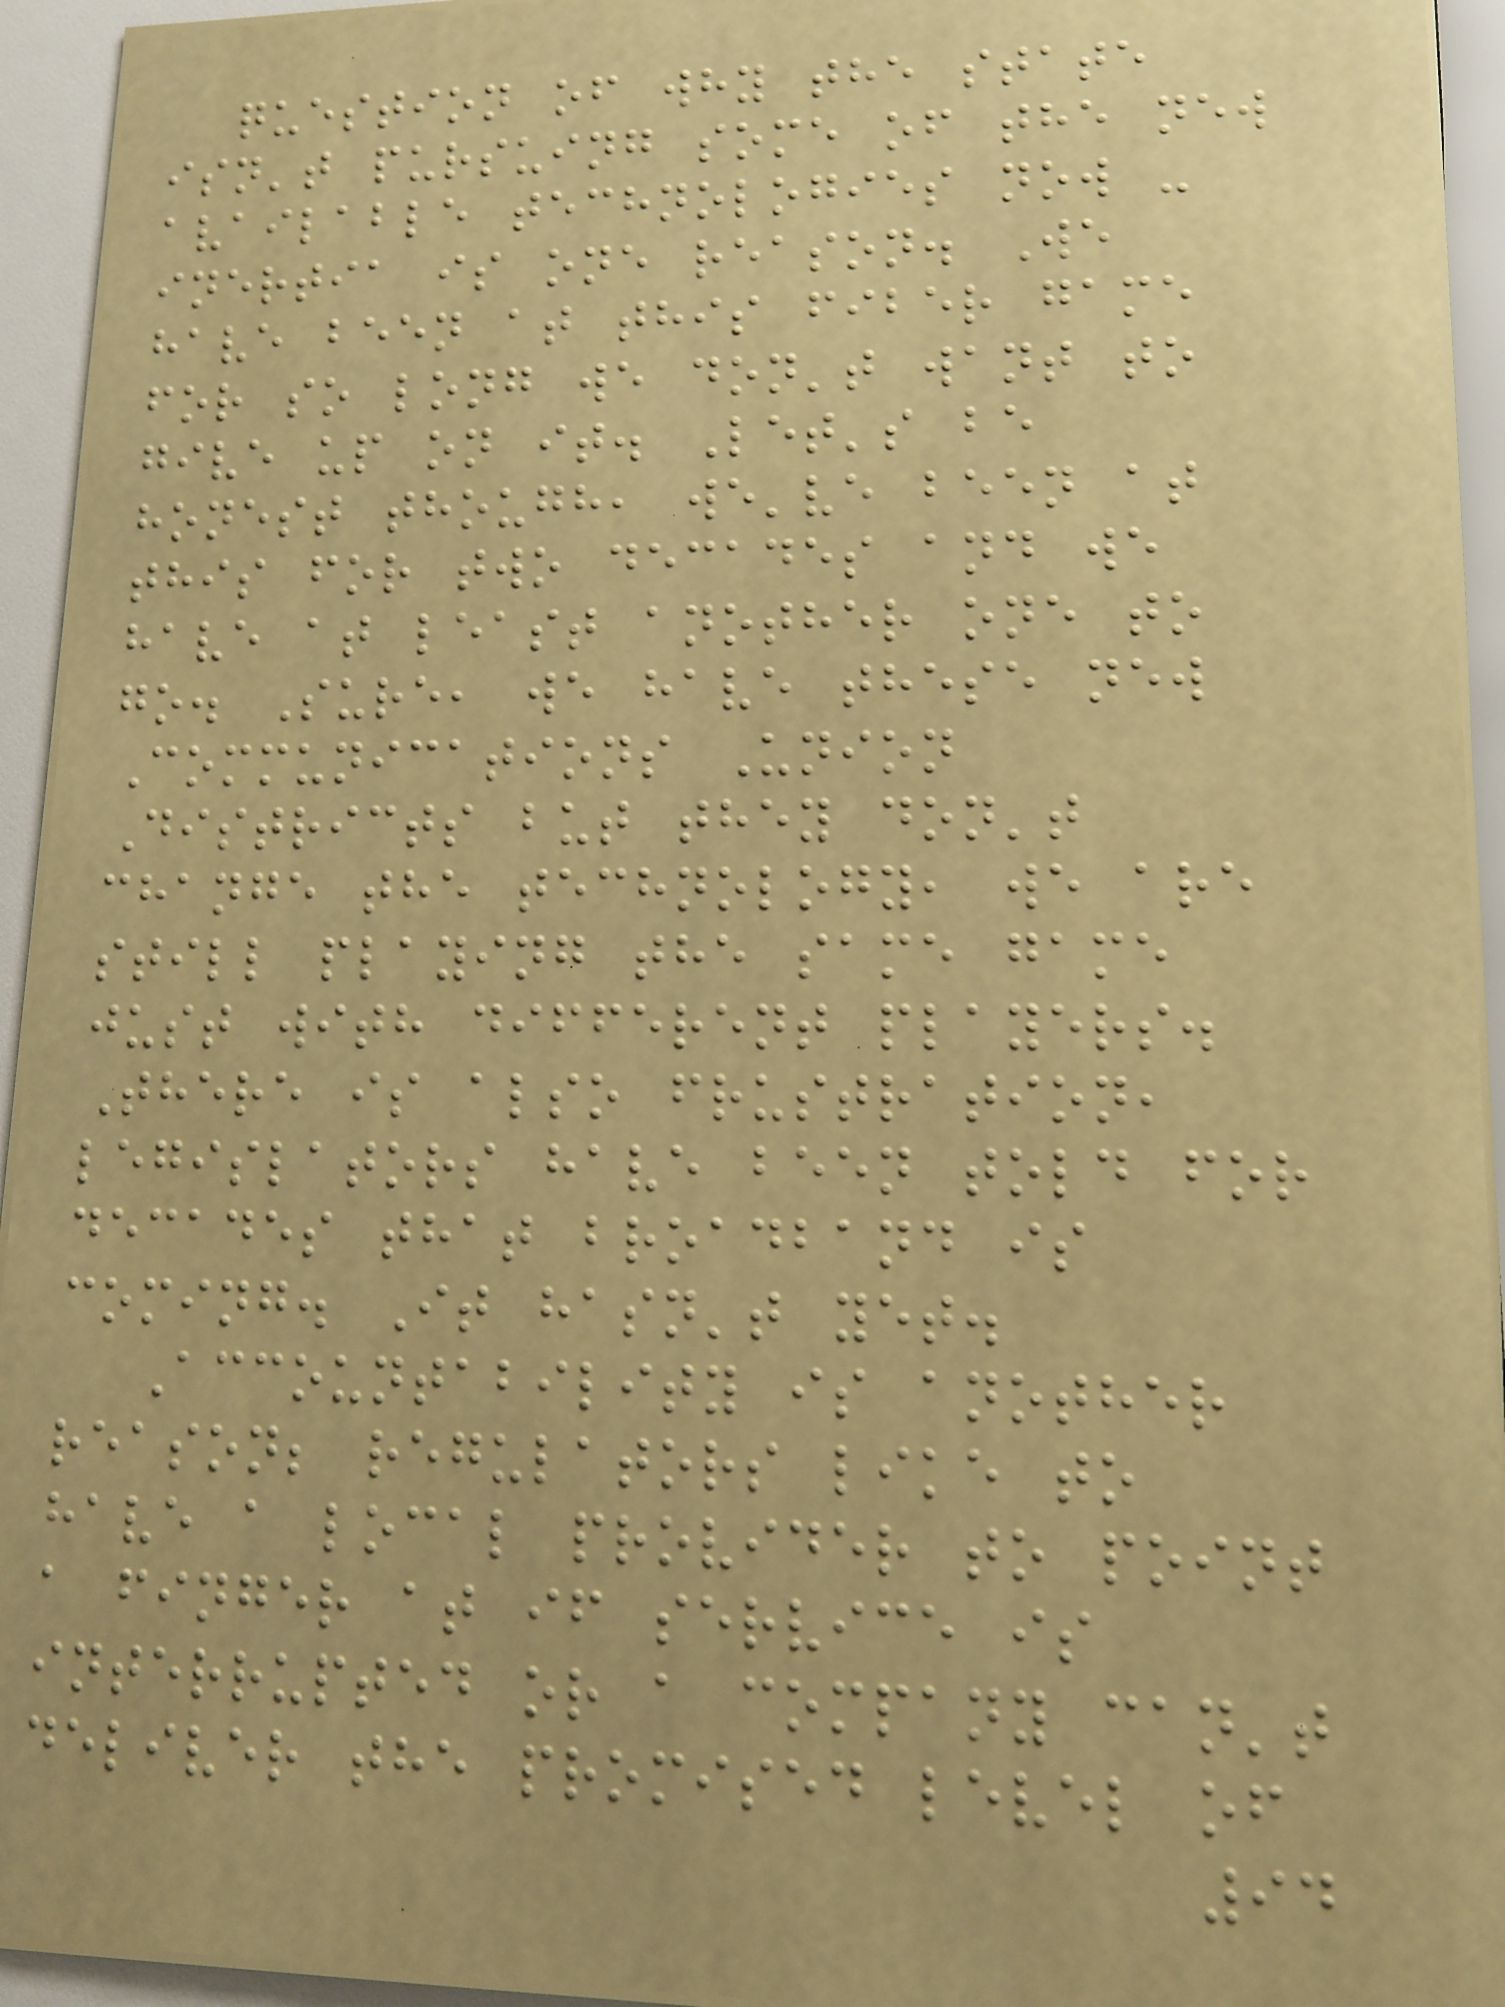question of why the state
isn't pursuing some of the new
available technologies now -
inertia is one reason. We
have been at this fiber game
for so long we don't want to
give up on it. Let's be
honest though, we've been at
this for two decades and we
have at least another one to
go. Sure, we have these new
Communications Union
Districts but they don't
change the technology, we are
still playing the same game
just with different players.
There is also frustration,
legislators have been told for
decades that broadband is
coming. It hasn't yet.
Accountability is another
reason; regulators like to
have a local provider to point
a finger at if service is
interrupted or a company can't
deliver the promised level of
94
